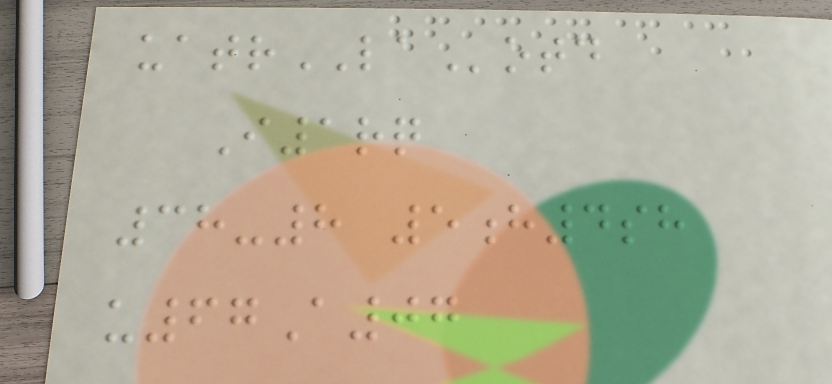uatrLAotd
I1rq
38-8 5h4sh
u67A07
